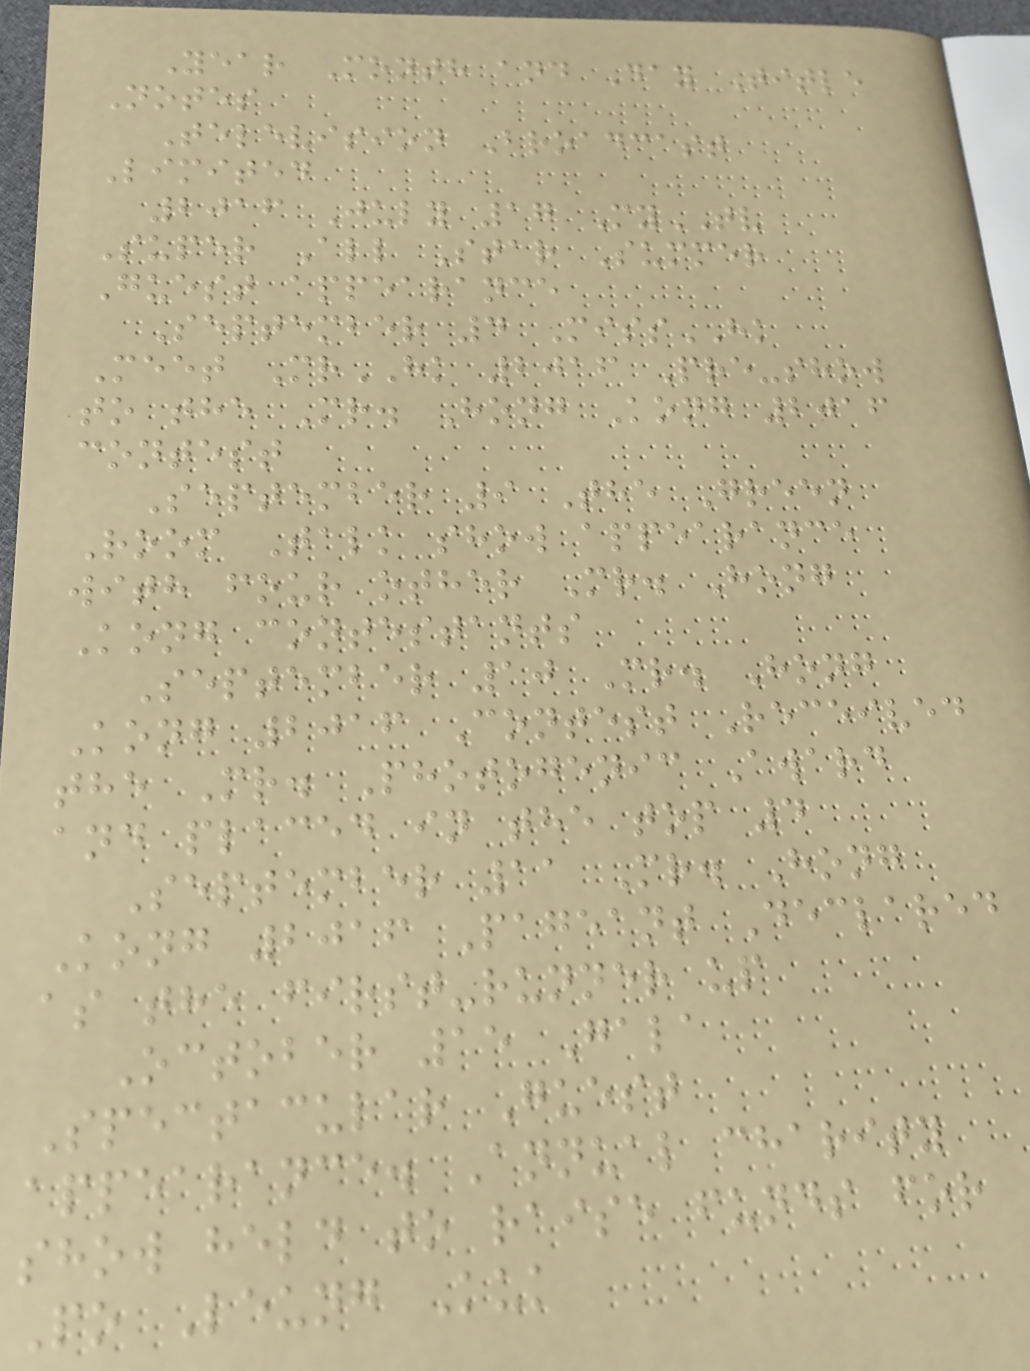Year Month and Day Title
Notes
Television Broadcast
Limited
2016 July 17 MyTV
Super All Star Summer
Guest appearance
September 4 MissHK
Meet MrHK 2016 Pre-show
to the Mr. Hong Kong 2016
contest
September 9 The Green
Room Talk show appearance
with four other Mr. Hong
Kong contestants
September 10 Mr. Hong
Kong 2016 Contest Received
the Mr. Photogenic Award
and placed in the top 4
September 11 Mr. Hong
Kong 2016 Pageant Declared
as the first-runner up
October 15 Gala
Spectacular Guest
appearance. Annual charity
show held to raise funds for
Po Leung Kuk
